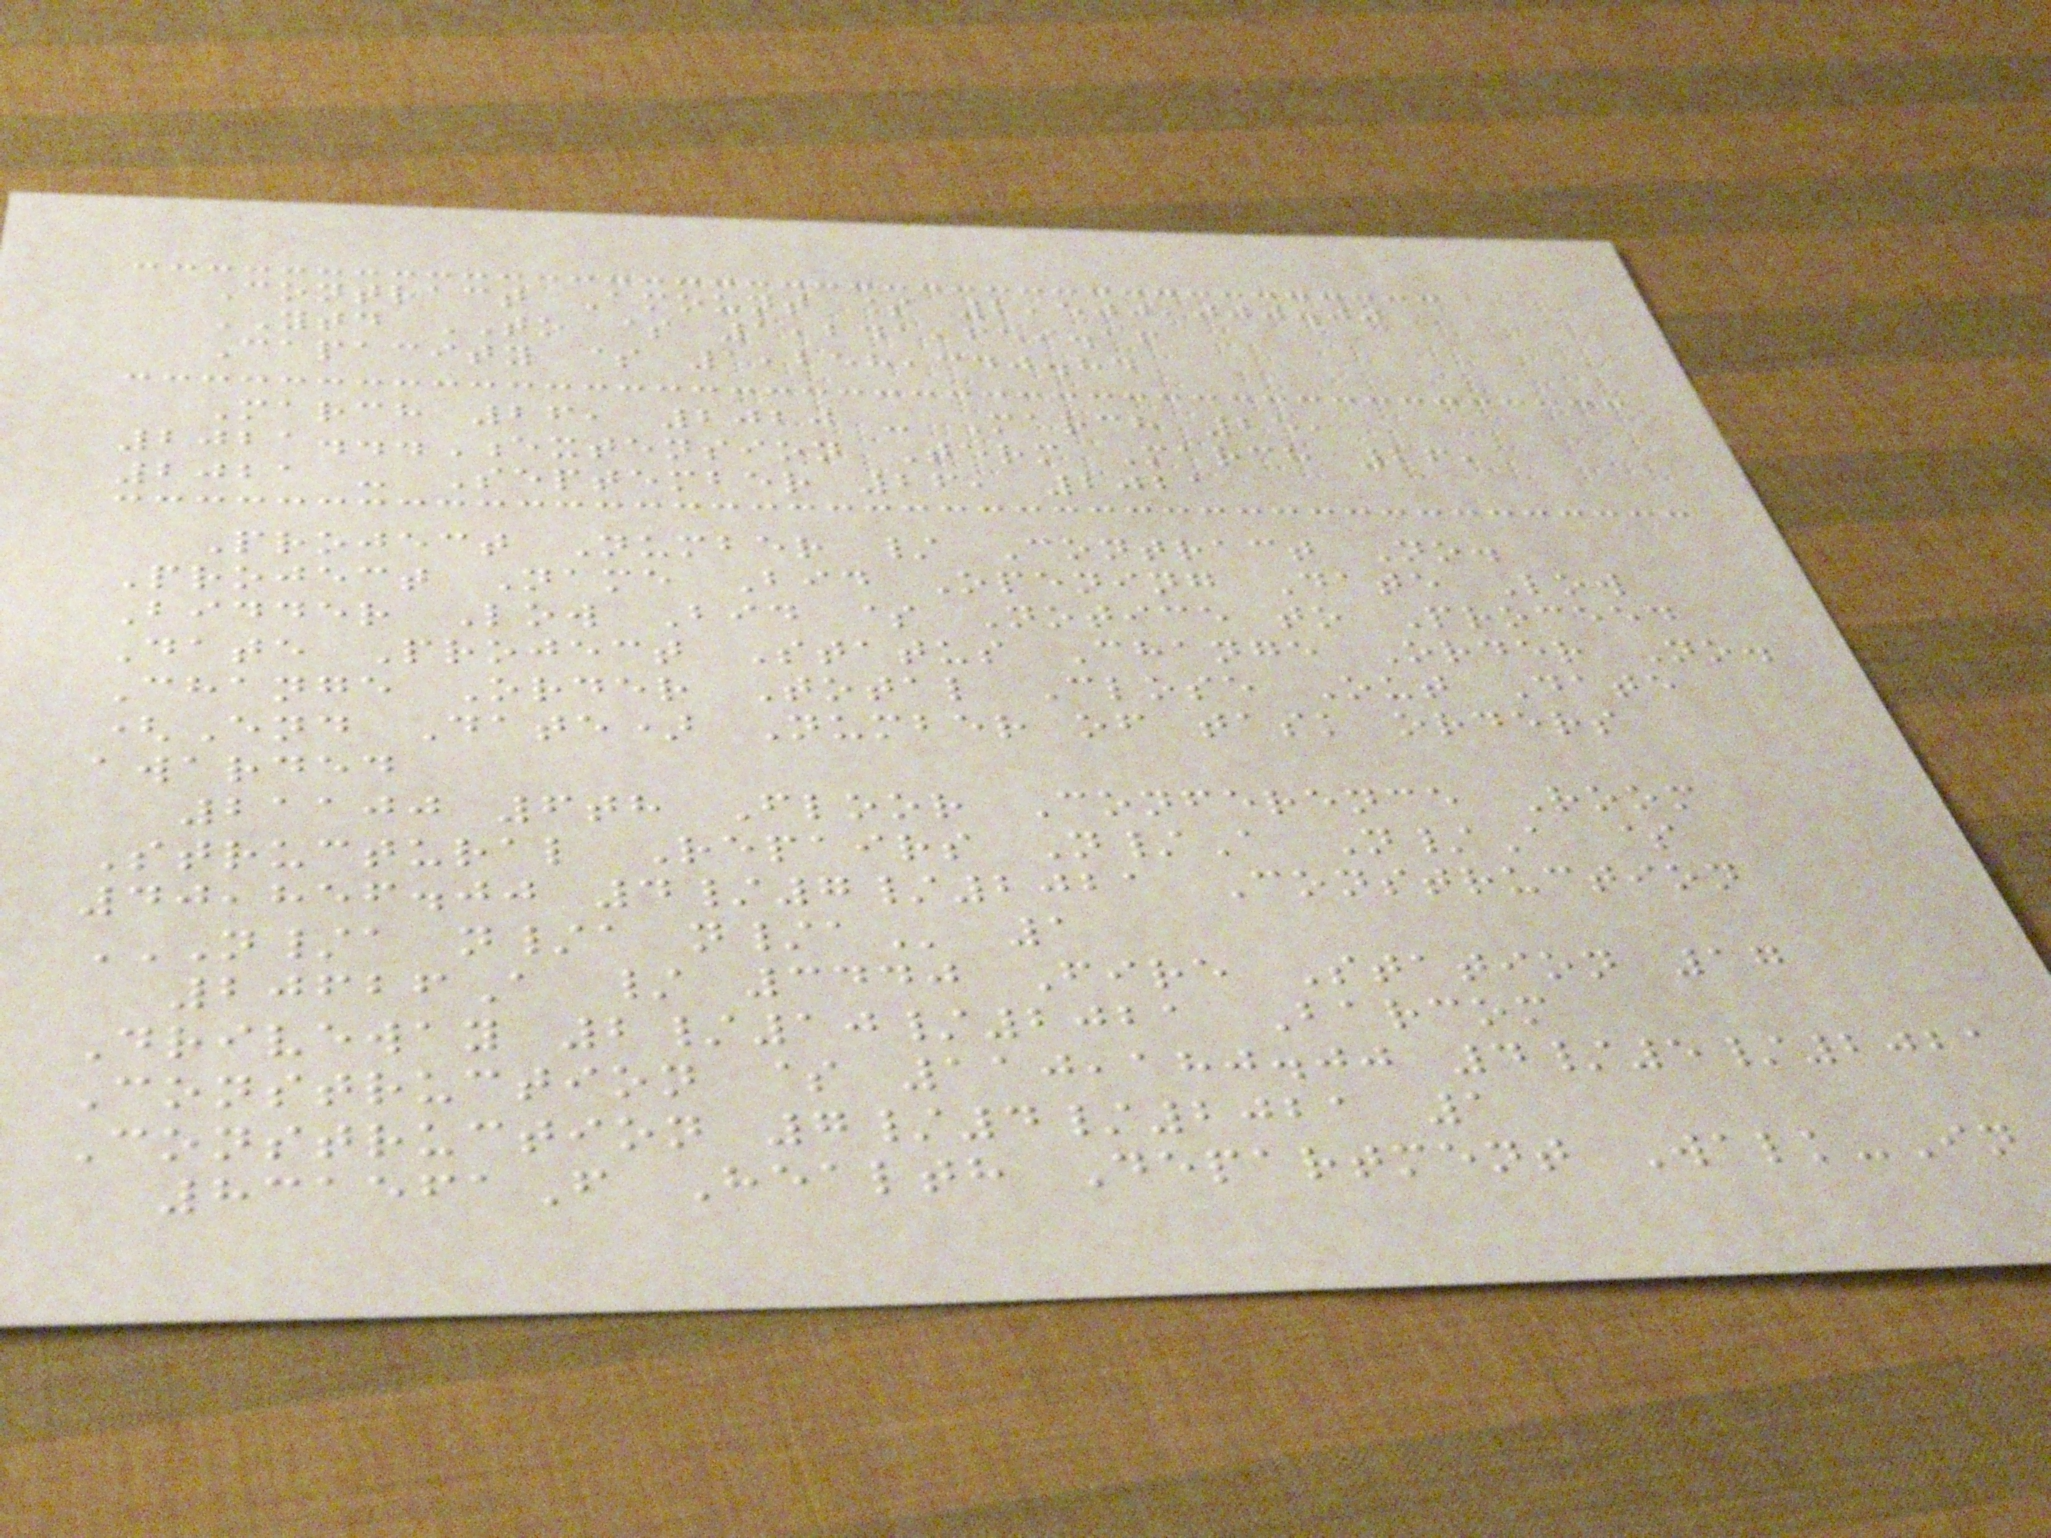Contract Amount $ 2,500,000.00
YTD TO $ 1,241,659.16
Capacity $ 1,258,340.84
March 26, 2020 - March 25,
2021...Extension Term March 26,
2021 - September 26, 2021
Project Number / Contract No.
Project Name Bid Opening Date Low
Bidder Low Bid $ Notice to Proceed
Date Project Status Change Order No.
Change Order Total Close Out Date
(End Date) Number of task orders
awarded
21100 6th Floor Conference Room
Structural Repairs N/A N/A $
40,856.00 4/7/2021 Construction
N/A N/A N/A 1
20626A / 3440 Fire Station 17
Driveway 2/10/2021 Barcom
Construction $ 110,180.00 4/5/2021
Construction 7/4/2021 1
831561F Health Department Walk-In
